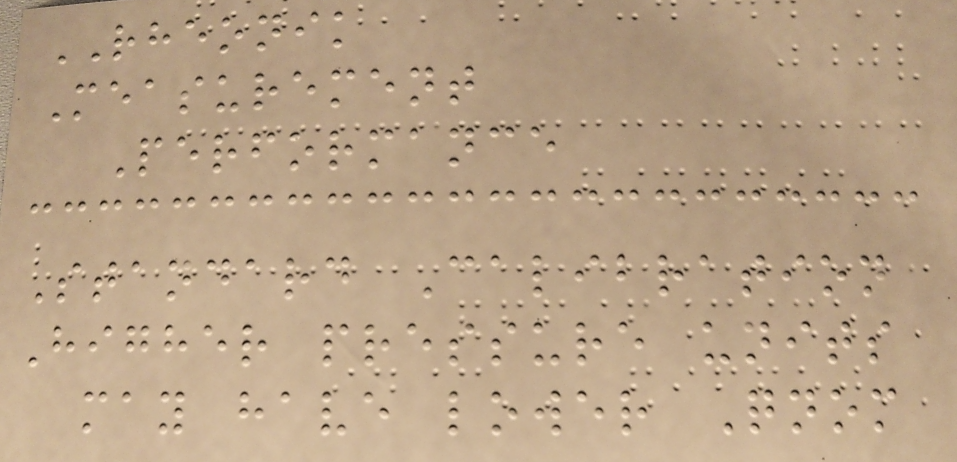RHEONIK
Measurement
Performance
Standard Calibration
Higher pressure units
may have lower Qnom
